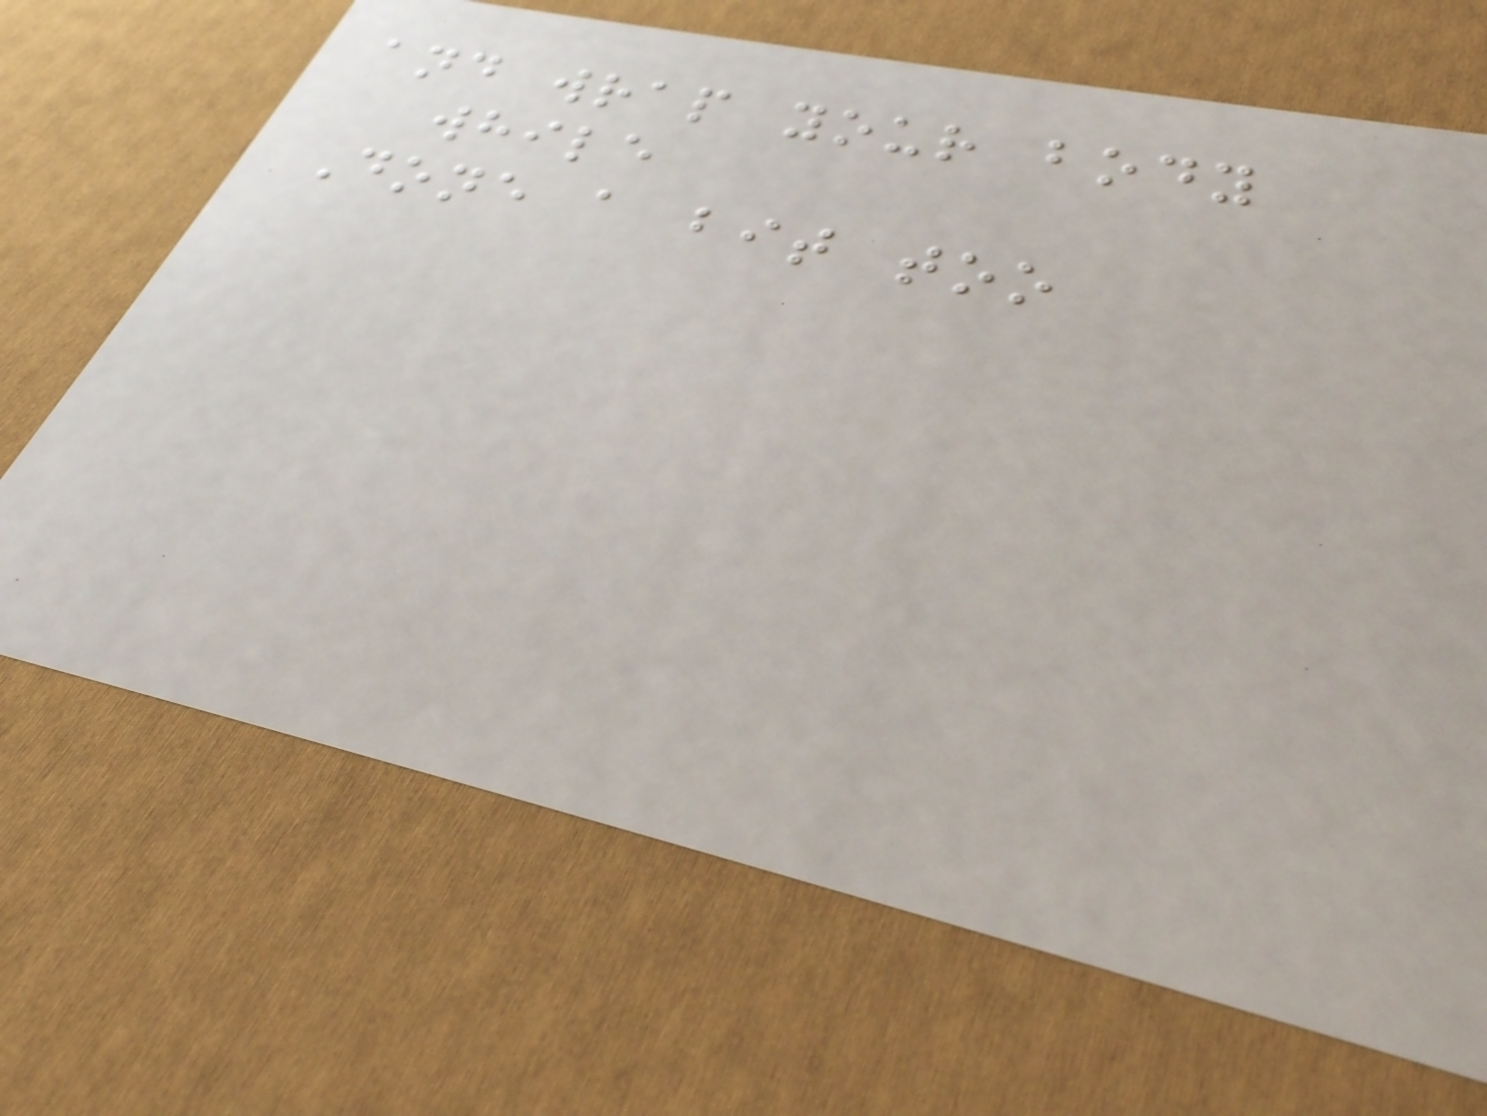and wrap your body
while
Done a bit too
